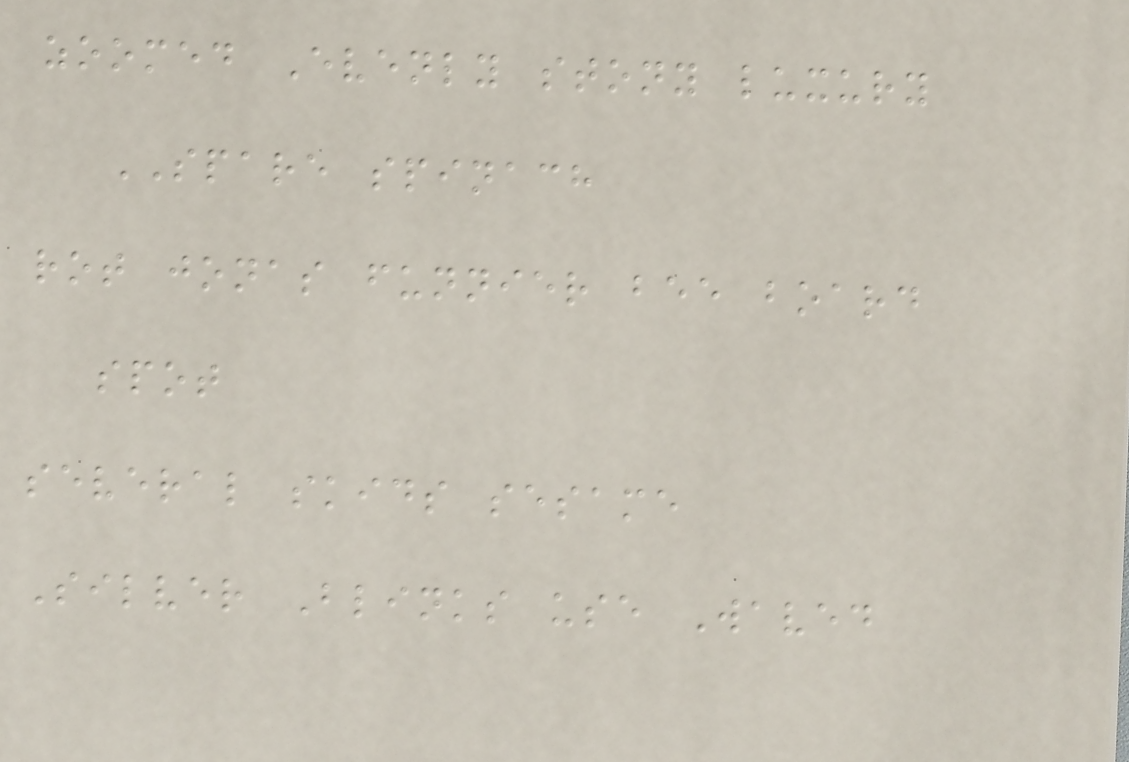zoomed Evenly stony luxury
SPARE spinach
rot jonas funnier bee board
spot
several skids sesame
Silver Blinks use Waved
